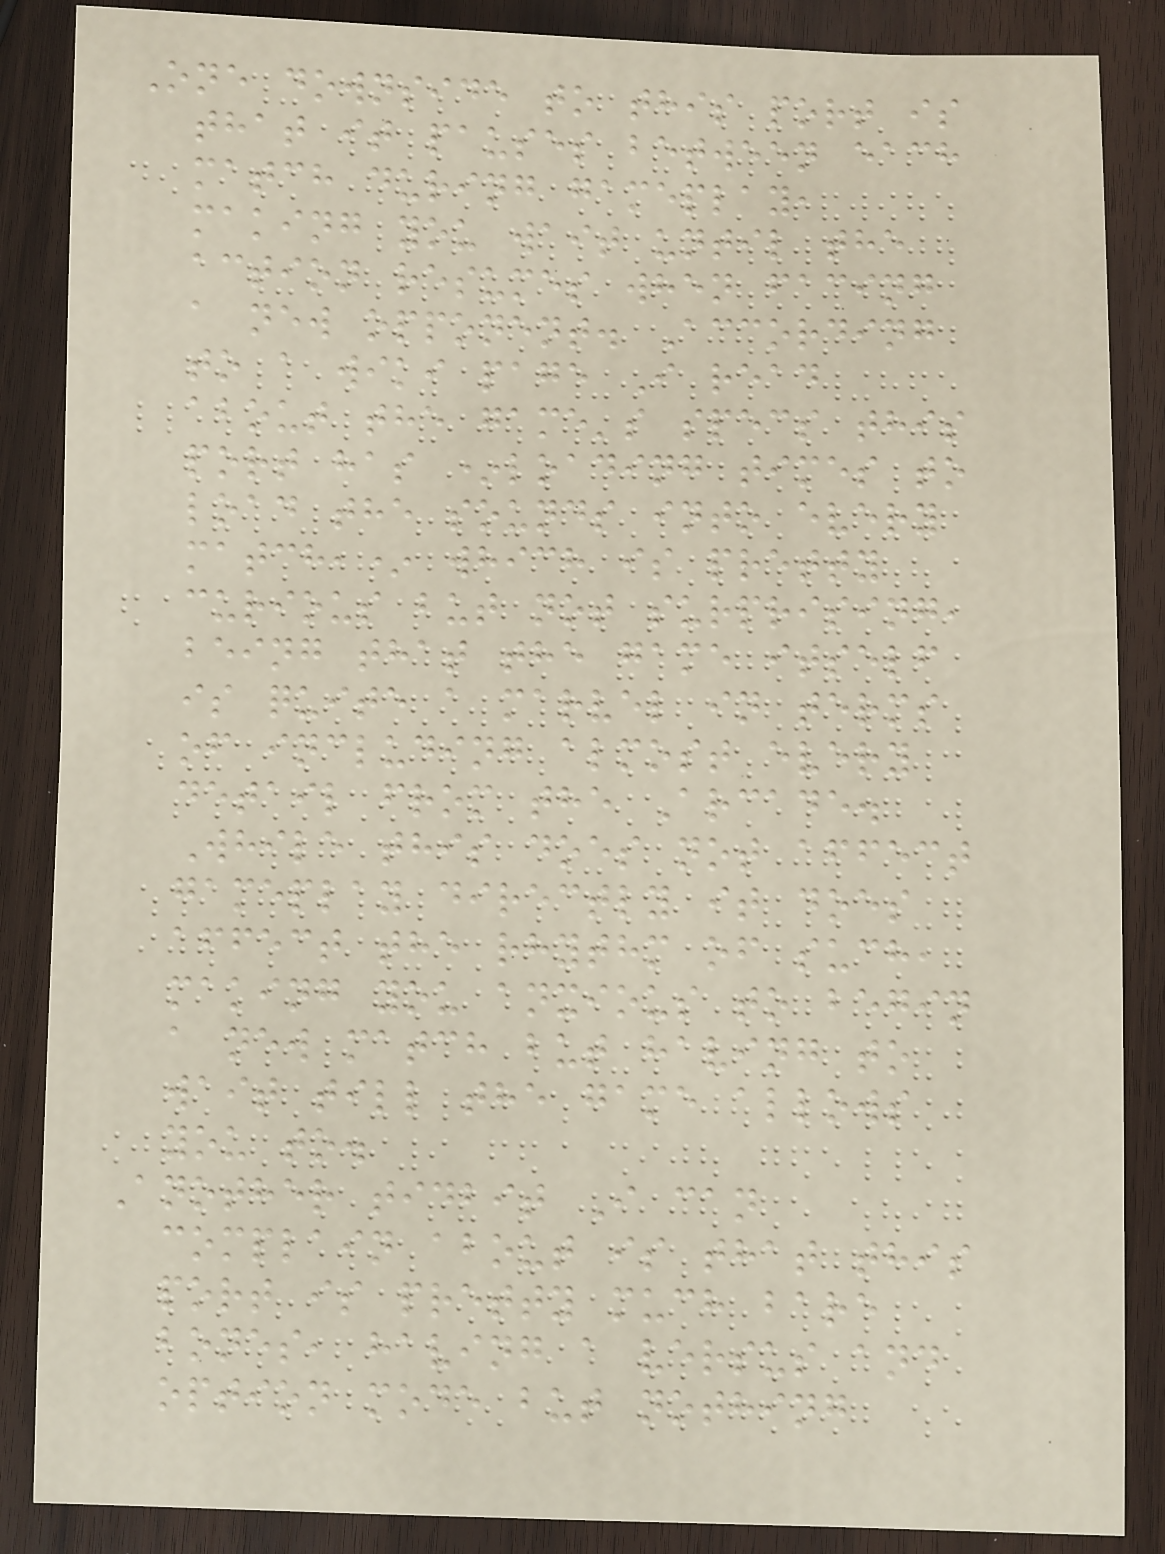One downside to this port is
that it pauses between each
match during gameplay,
making you wait until the
action resumes when facing
a new opponent. According
to a wiki page I read
about the game's specs this
port has *loading times to
load the sounds into every
match,* which is pretty
curious but not surprising,
being that the game itself
is quite a marvel in terms
of including almost every
detail from the Arcade.
While this does not affect
gameplay directly it does
affect the rhythm of such,
making you anxious to begin
a new match but having to
wait till the game allows
you to.
Another tidbit I can
complain about is that this
port is pretty much bare
bones, having a versus and
option mode but nothing
